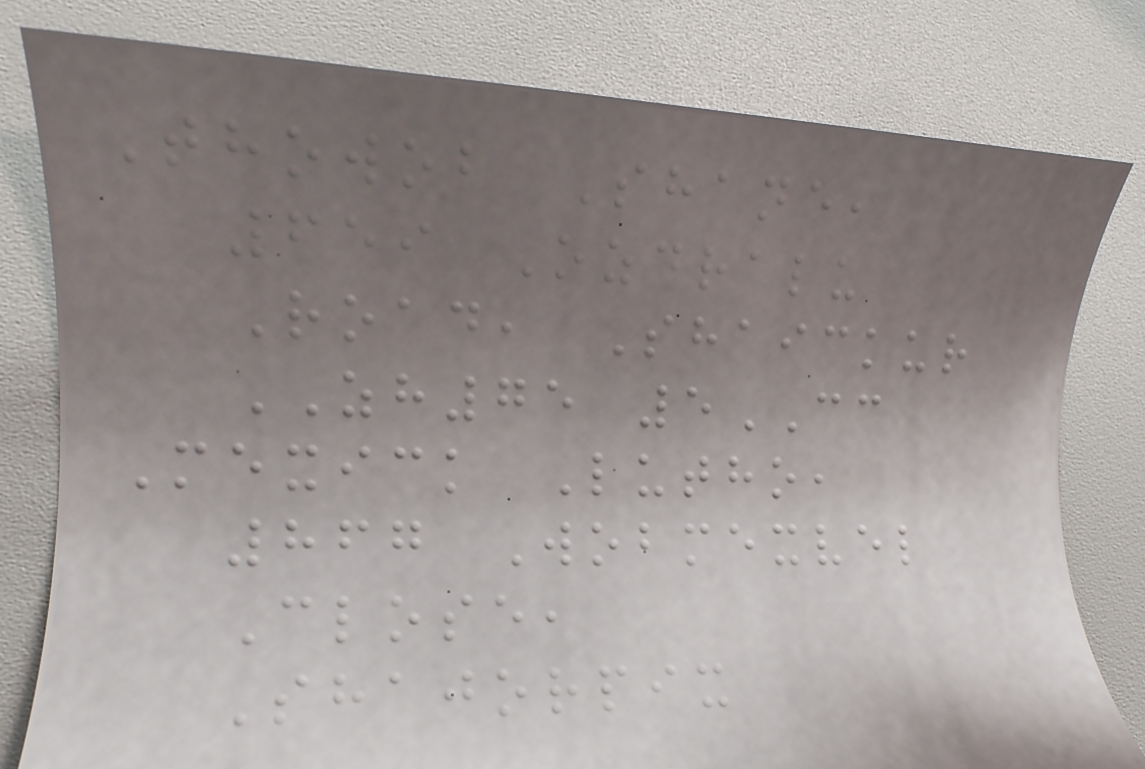Thowob Shane,
659 Ozdralu
Road, Shaickur
ZH75 5CC
Mexick Lutho,
867 Wobmexvel
Close,
Shajorpix
